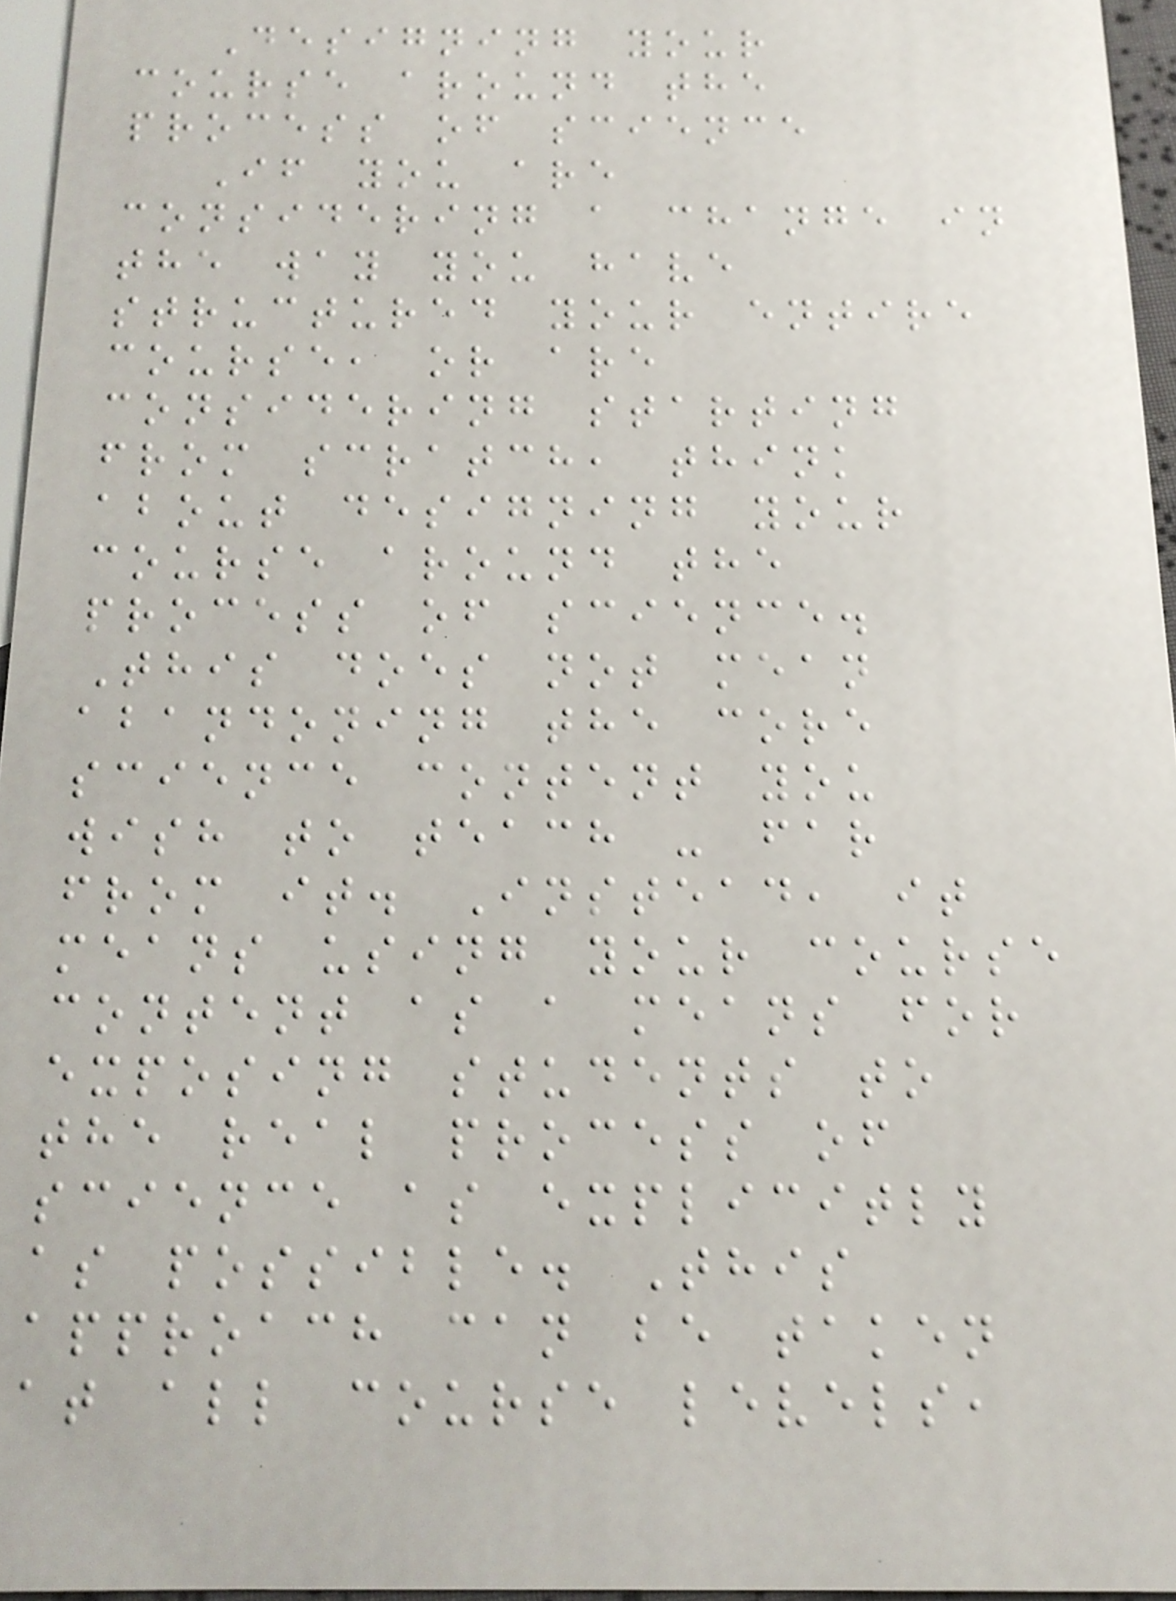Designing your
course around the
process of science
If you are
considering a change in
the way you have
structured your entire
course, or are
considering starting
from scratch, think
about designing your
course around the
process of science.
This does not mean
abandoning the core
science content you
wish to teach - far
from it. Instead, it
means using your course
content as a means for
exposing students to
the real process of
science as explicitly
as possible. This
approach can be taken
at all course levels,
